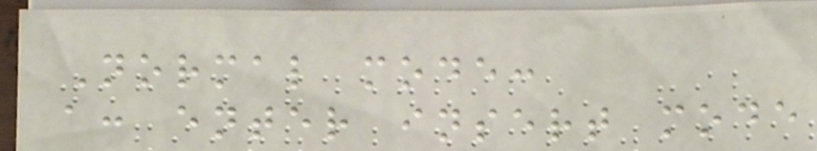Normal mode:
a: enter insert mode
